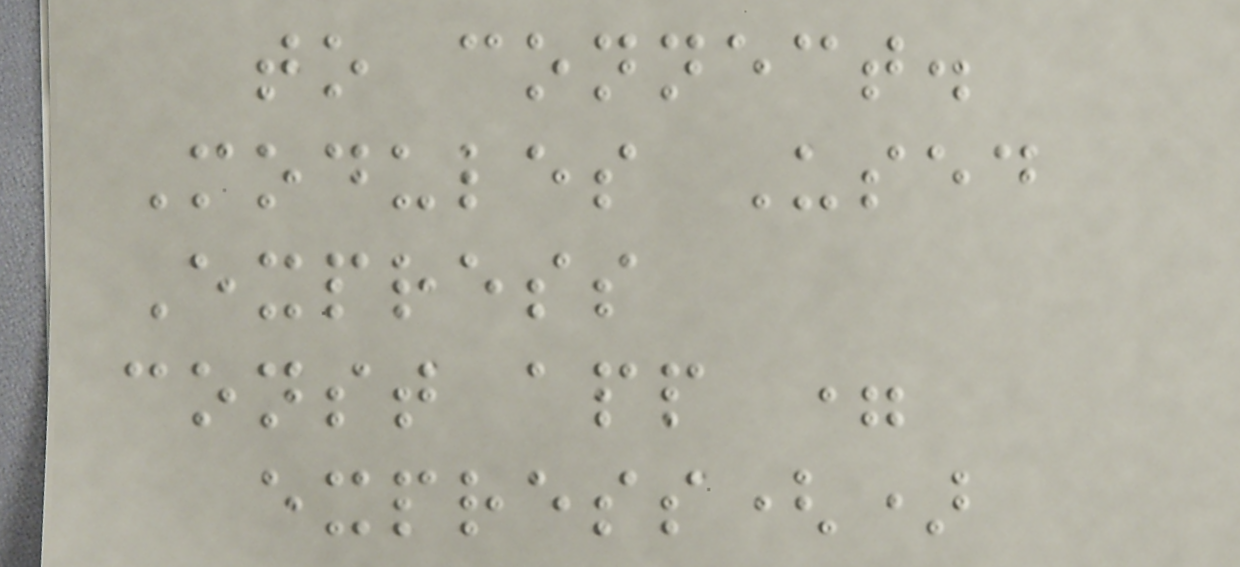to connect.
Modules Used
Express
const app =
express()
